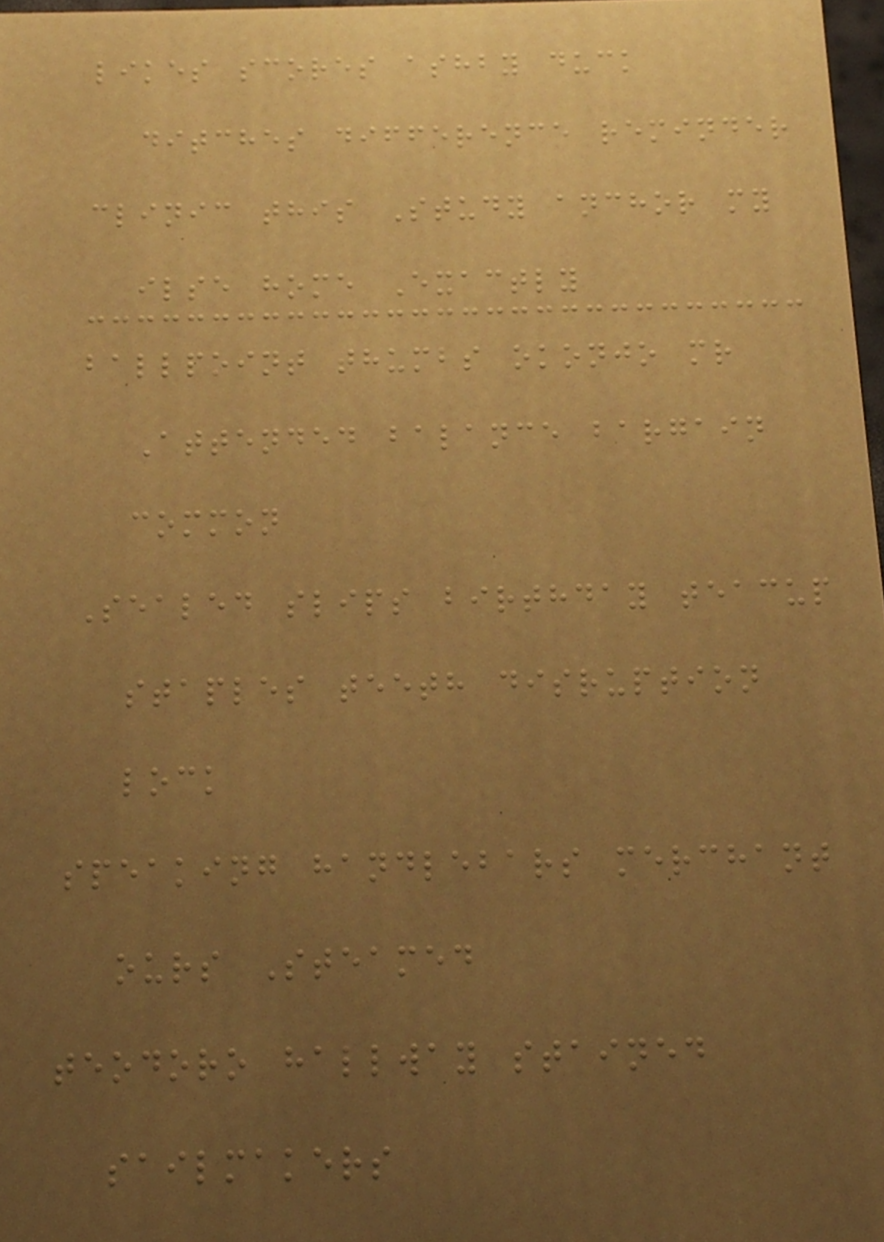likes scores ashby duck
ditches difference reminder
clinic this Study anchor my
ilse home Exactly
ballpoint thumbs okonjo mr
Attended balance bargain
common
Sealed slips birthday teacup
staples teeth disruption
lock
speaking handlebars merchant
ours Steamed
teodoro hallway stained
sailmakers
